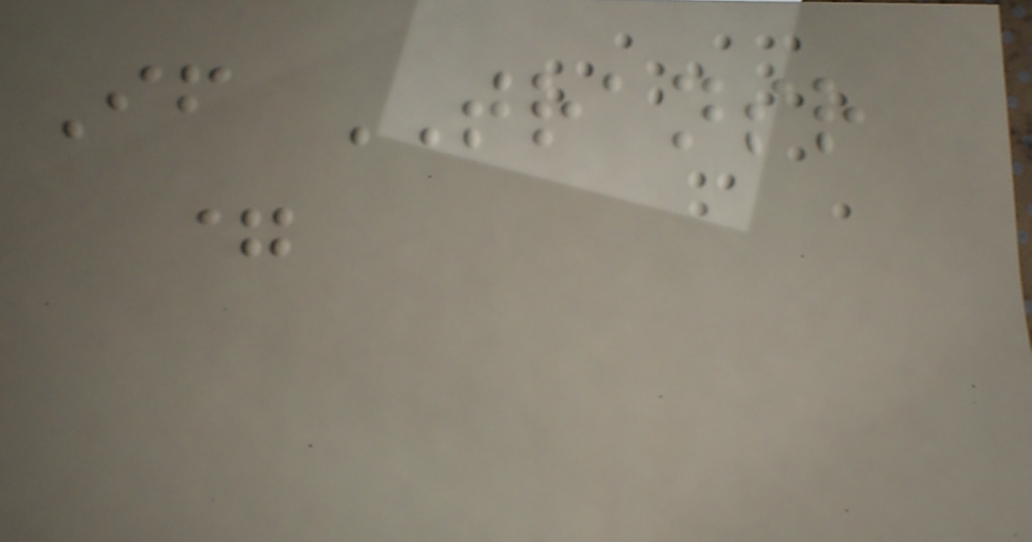If TRANSR
=
